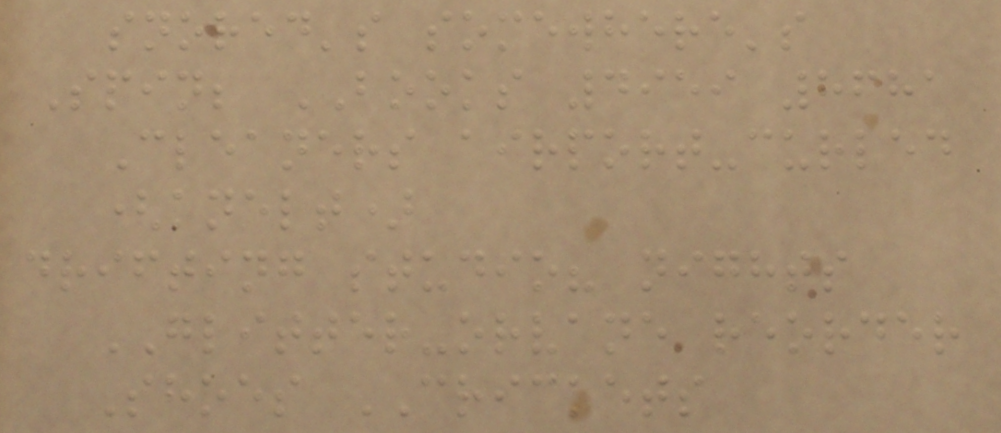snored's somewhere's
Spin; BOOKS 4959 8681
Cleaners airport-curled
(knelt)
drifting studio? nights
GLITTER-orvane reorder
Shoes CRICKETS
